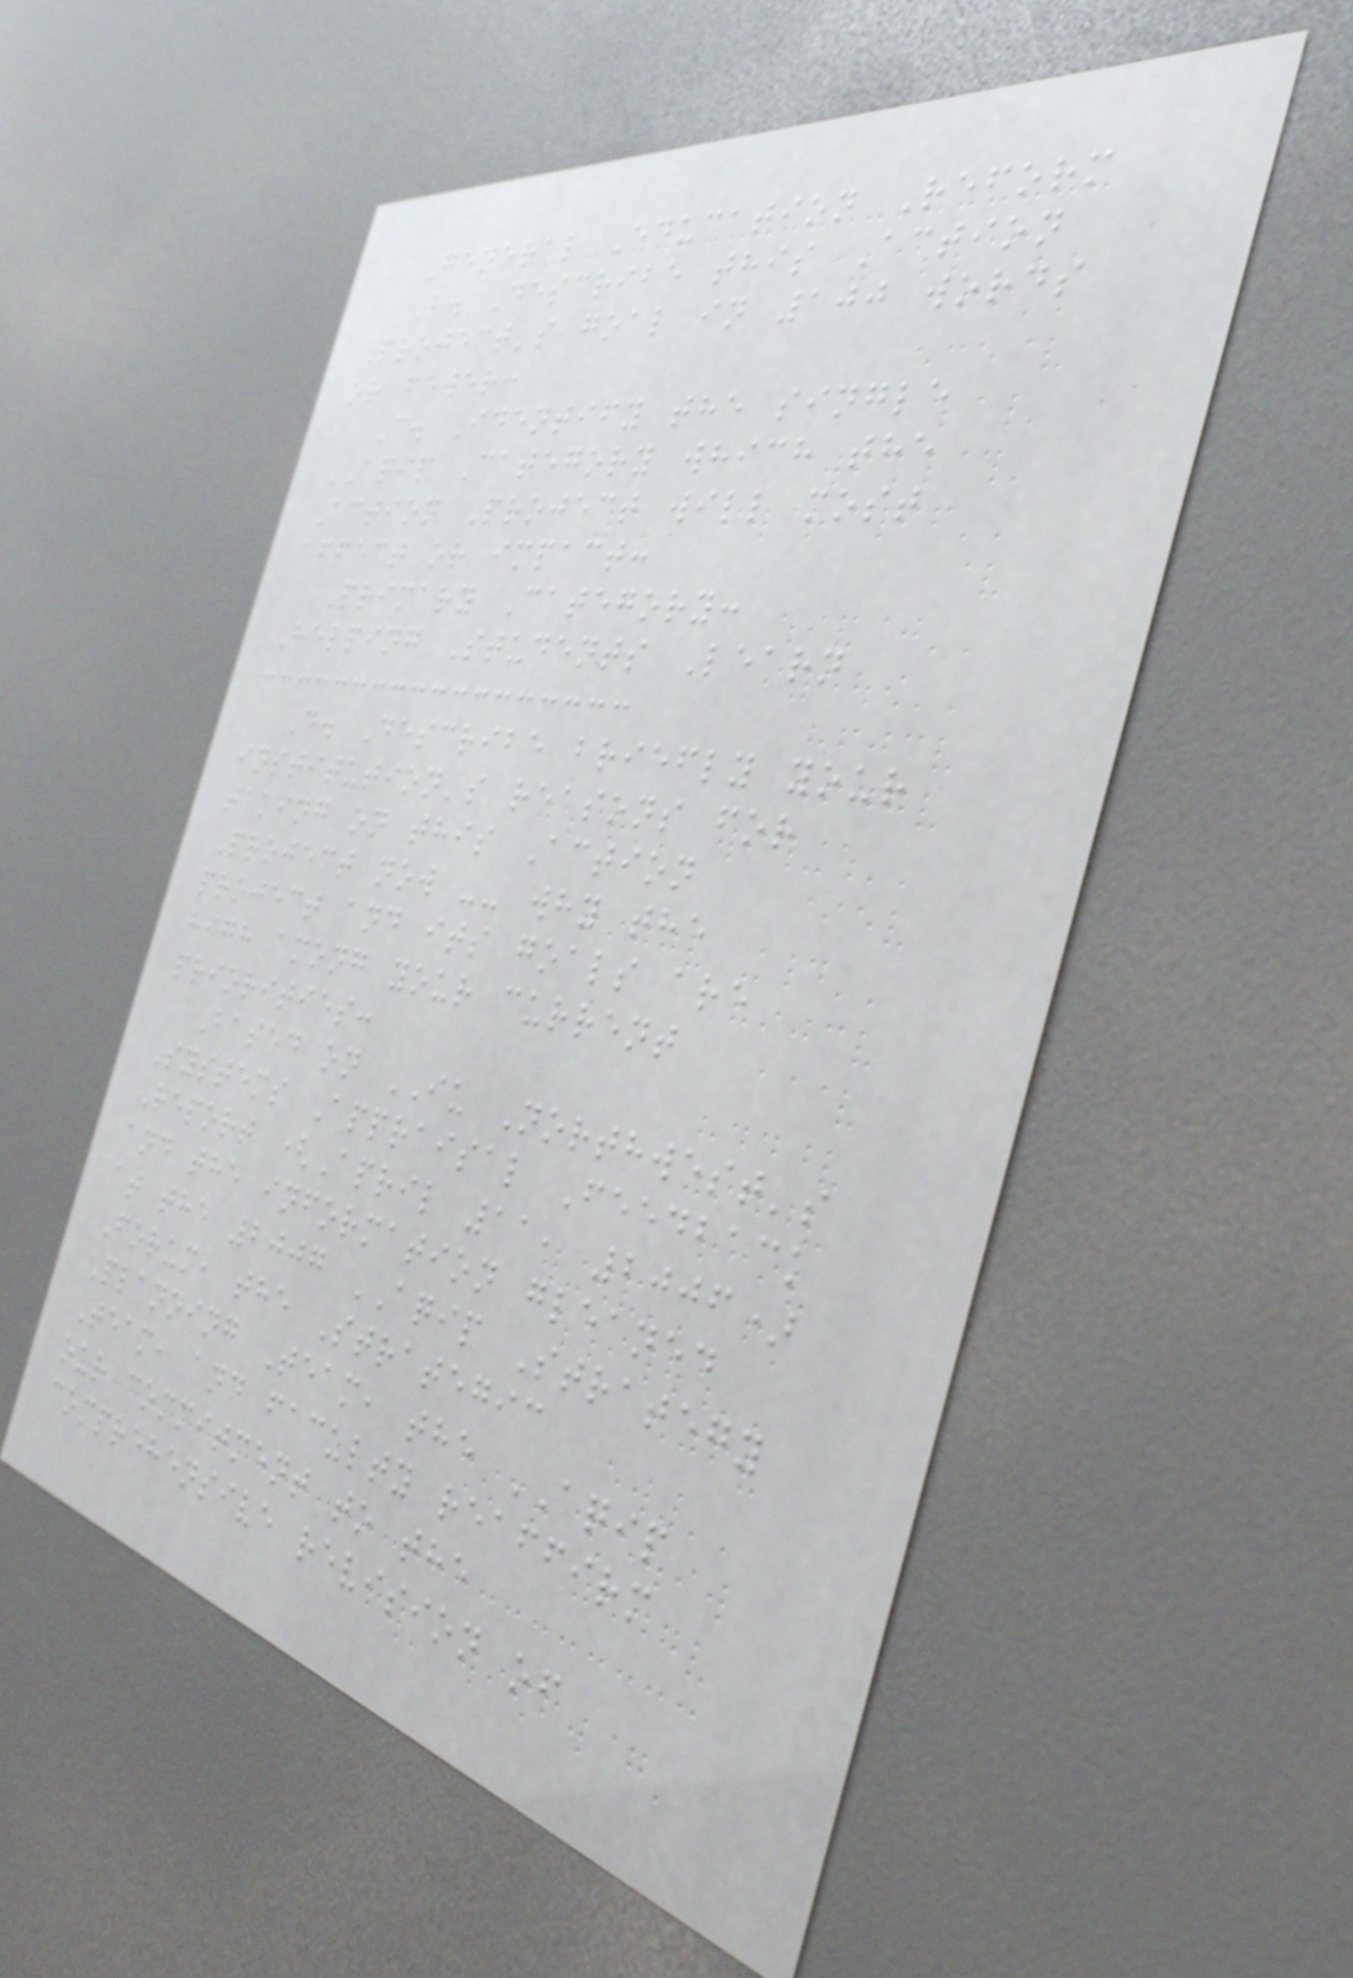General Education Reform
B. Describe this Action
Project's goal in 100 words
or fewer:
C. Identify the single
AQIP Category which the
Action Project will most
affect or impact:
Primary Category:
Helping Students Learn
D. Describe briefly your
institution's reasons for
taking on this Action
Project now -- why the
project and its goals are
high among your current
priorities:
Based on IU Northwest's
Systems Appraisal Feedback
Report (April 11, 2006)
and the information gleaned
at the 2007 AQIP Strategy
Forum, the Strategic
Planning Team, the AQIP
Team, and faculty reaffirm
our commitment to the
comprehensive revision of
